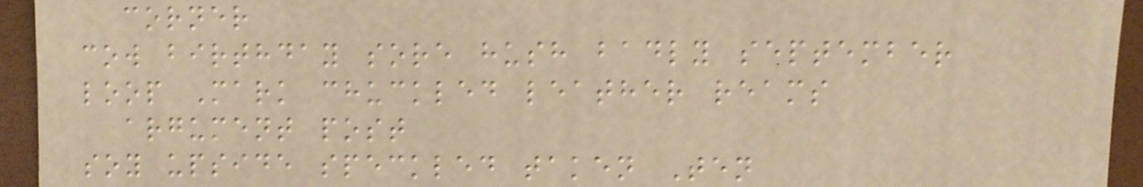corner
cow birthday sore hush badly september
loop Mark chuckled leather reams
argument post
soy upside speckled taken Ten
